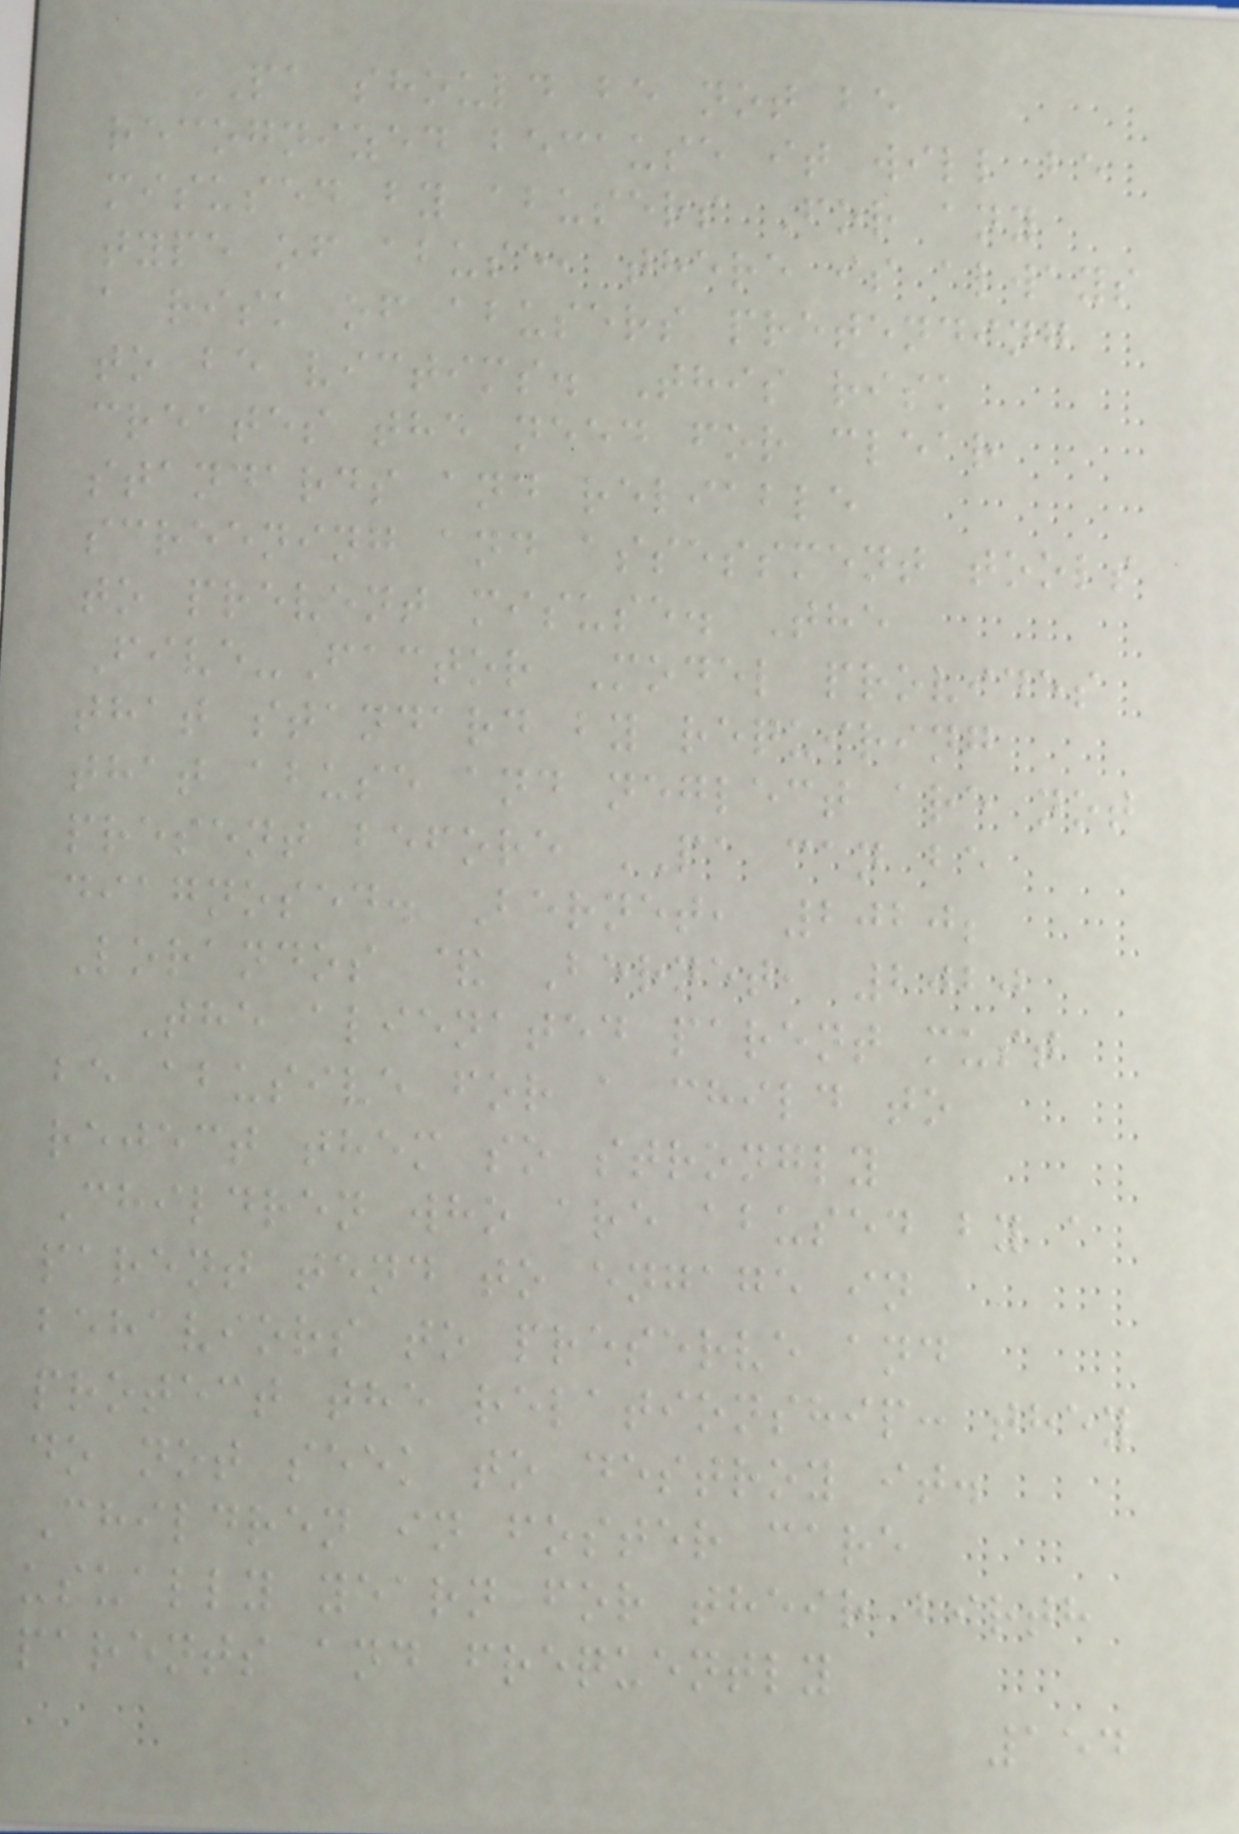PA should be not be
recognized because it will be
misused by abusers For any
type of abuse, there is always
a risk of abusers pretending
to be victims. This risk
creates the need for clear
standards and reliable
screening and assessment tools
to prevent misuse. The
Five-Factor Model provides
that standard by requiring
that abuse and neglect are not
present before PA can be
diagnosed. Bernet, 2020;
Lorandos & Bernet, 2020
The alienated parent must
be abusive for a child to
reject them so strongly
Children who are abused by a
parent tend to engage in
behaviors to preserve and
protect the relationship: they
do not seek to destroy it.
Children in foster care
usually yearn for their birth
parents and frequently
154
